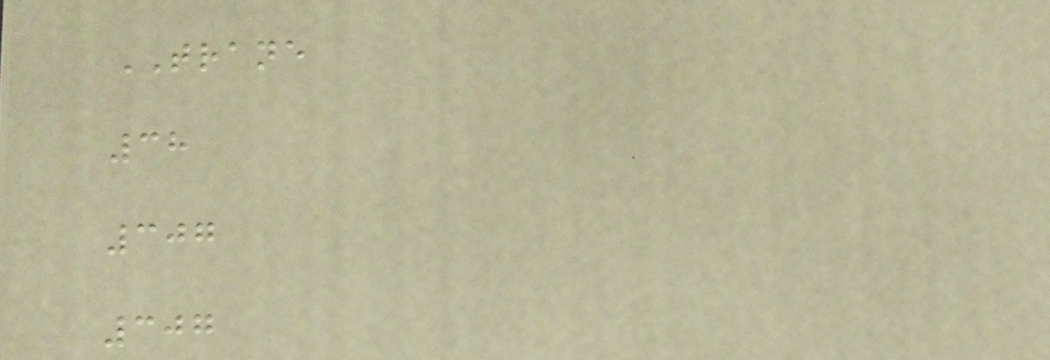TRANE
38
307
307
